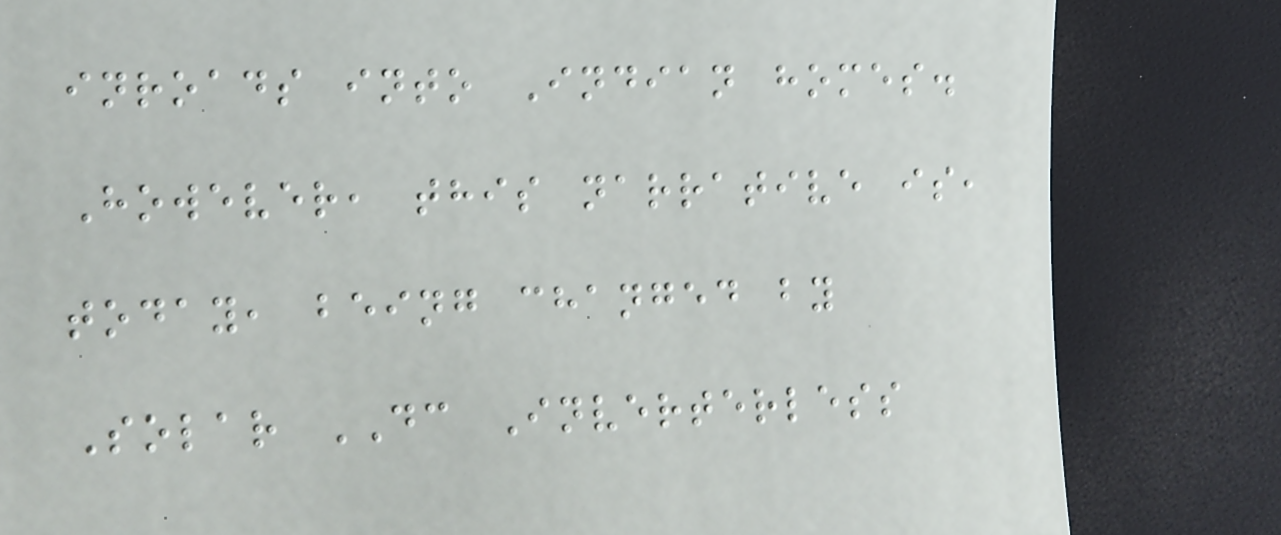inroads into Indian homes.
However, this narrative is,
today, being changed by
Solar DC Inverterless
